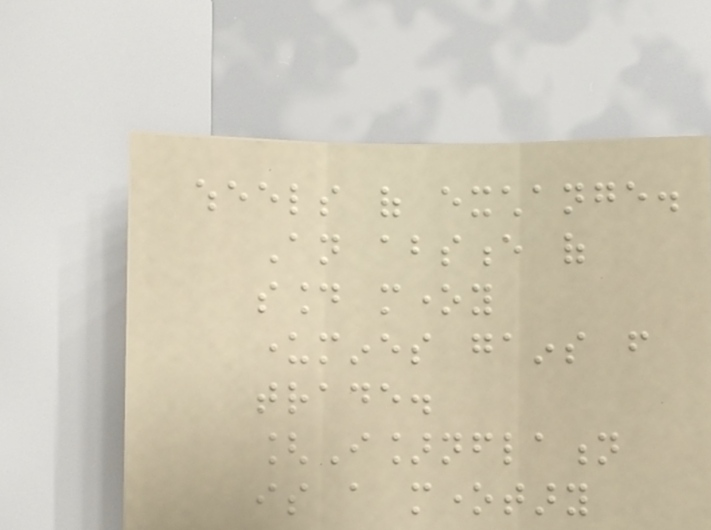wheels of exchange.
An absence of
sound money
undermines gains from
trade.
[I]nflation
is a monetary
